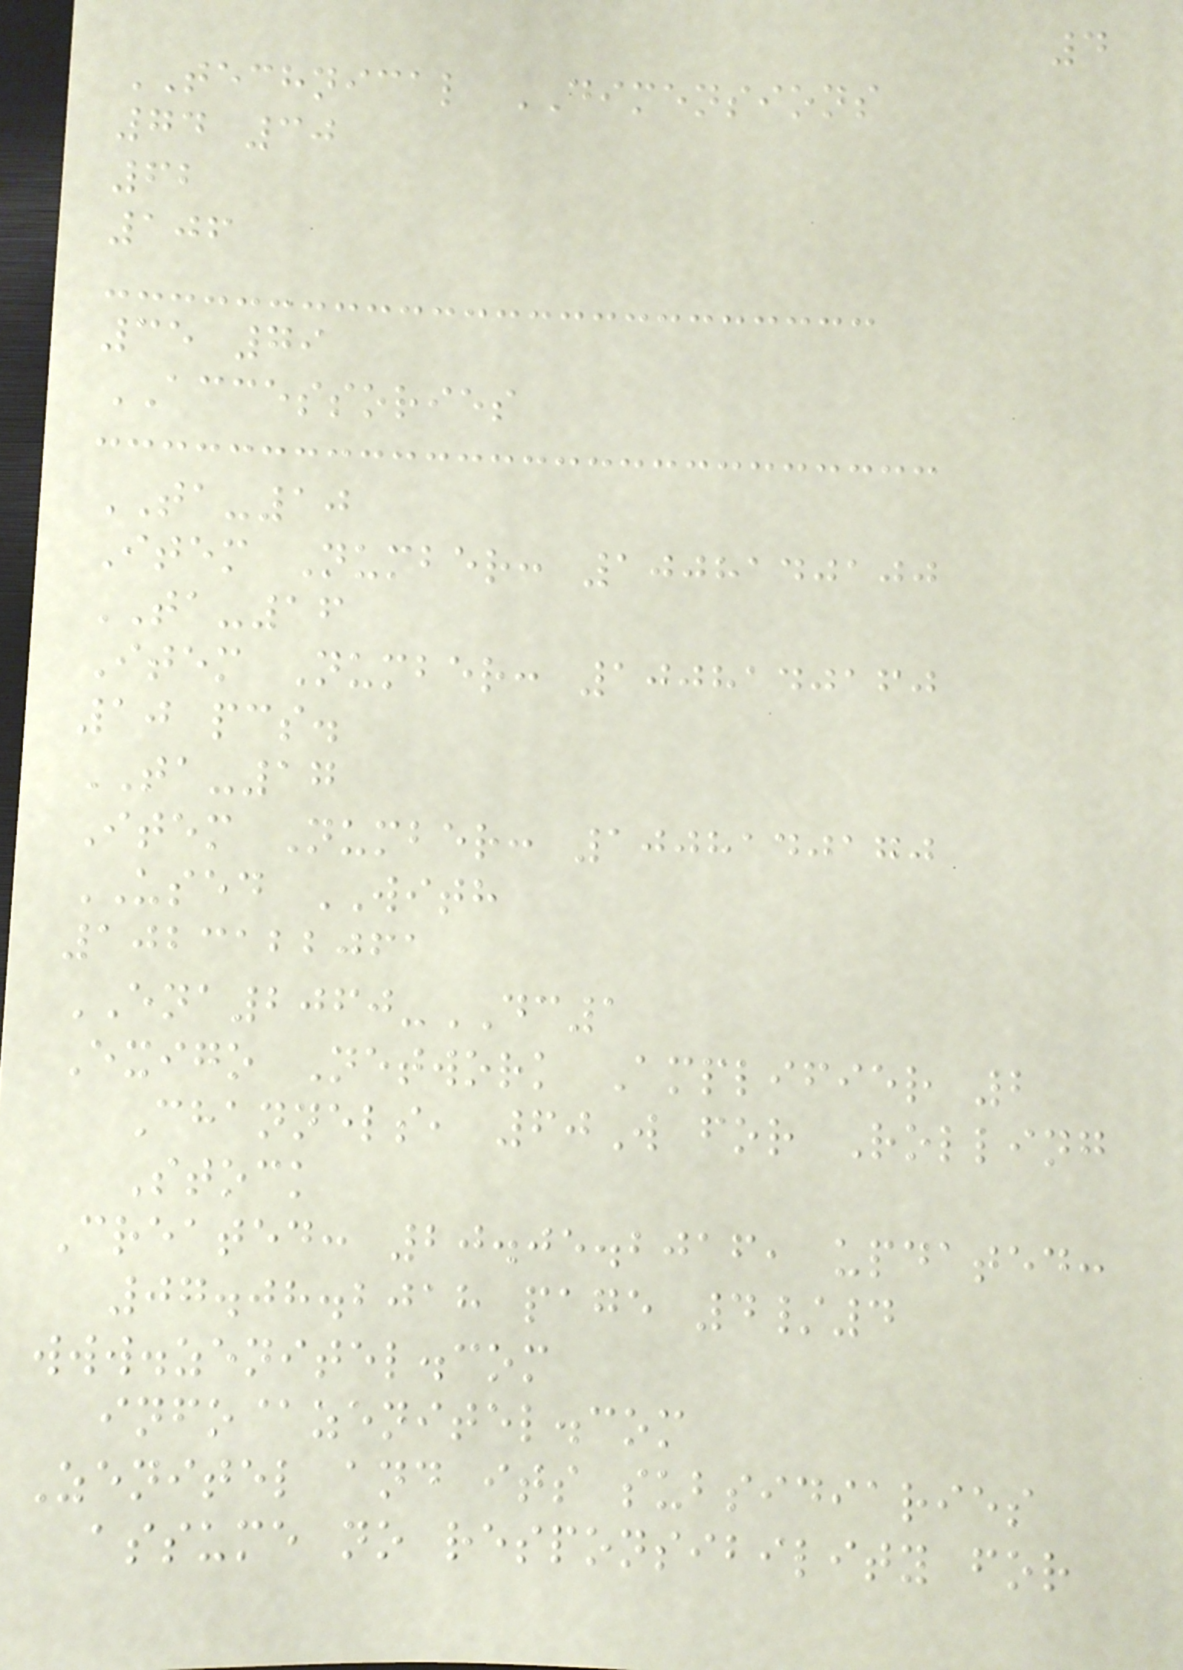4
TECHNICAL DIMENSIONS
74 30
62
106
35 79
ACCESSORIES
TA-10
Item Number: 1008140100
TA-16
Item Number: 1008140160
10 pcs.
TA-17
Item Number: 1008140170
USED WITH
1023122061
ENA2060-DC1
Exigo Network Amplifier 2
Channels, 60W for Rolling
Stock
Created: 20.05.2016, updated:
07.08.2018 page 4/4
www.zenitel.com
info@zenitel.com
Zenitel and its subsidiaries
assume no responsibility for
